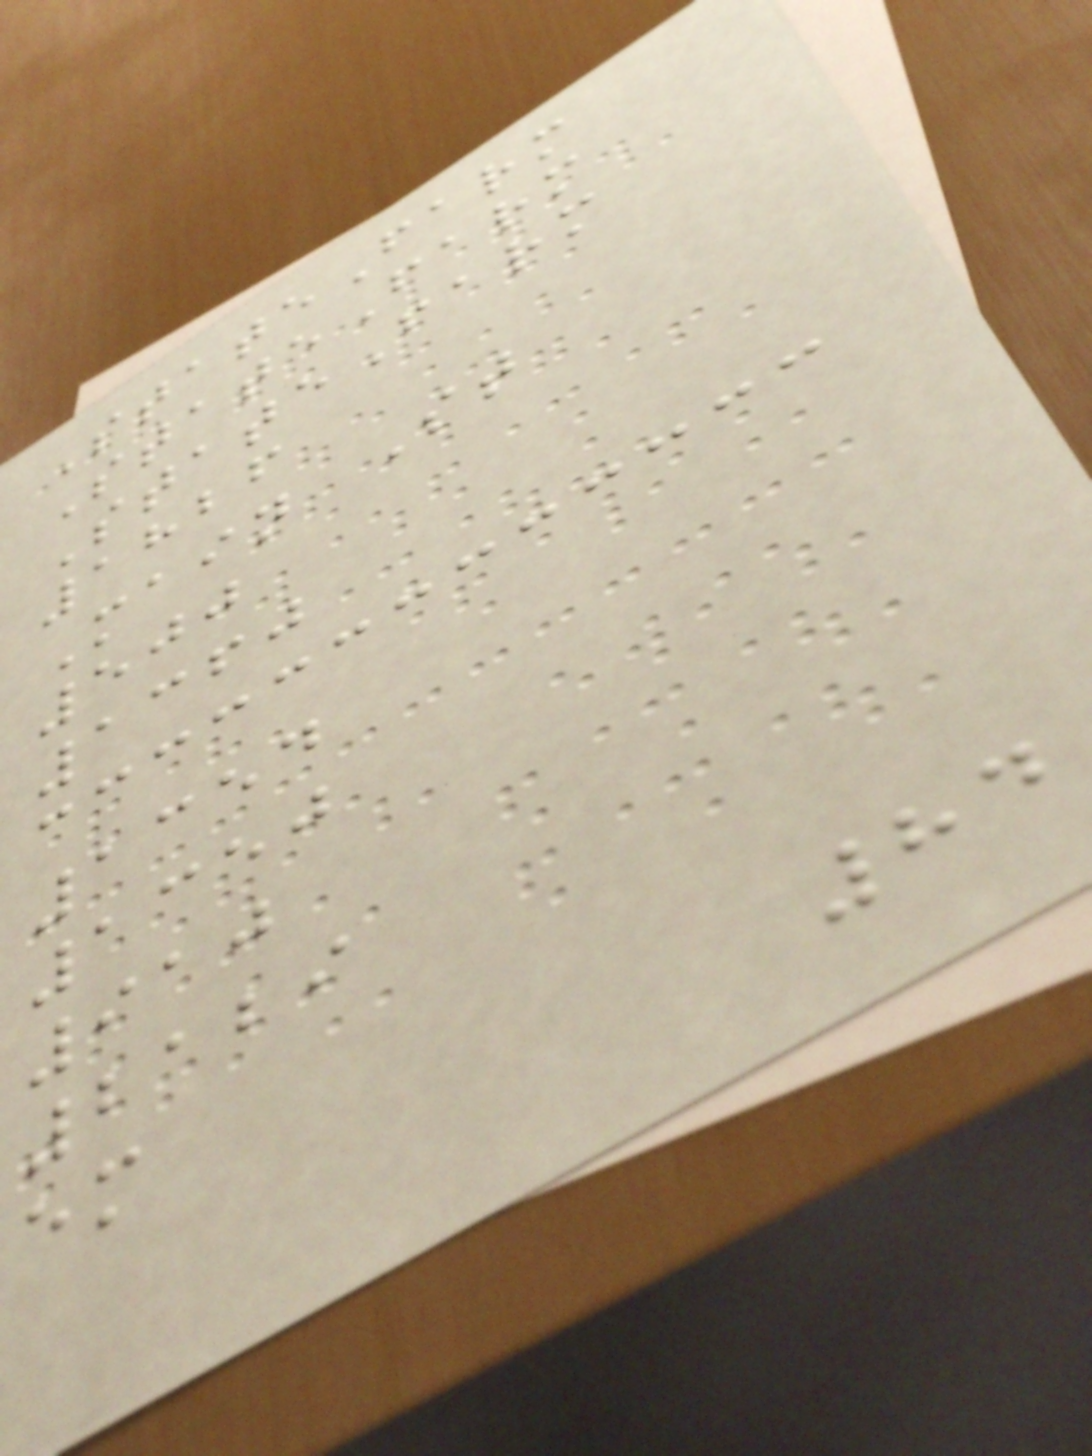StateFarm
StateFarm
StateFarm
1826
Main St
500
1360
1354
1350
910
2129
em
84
